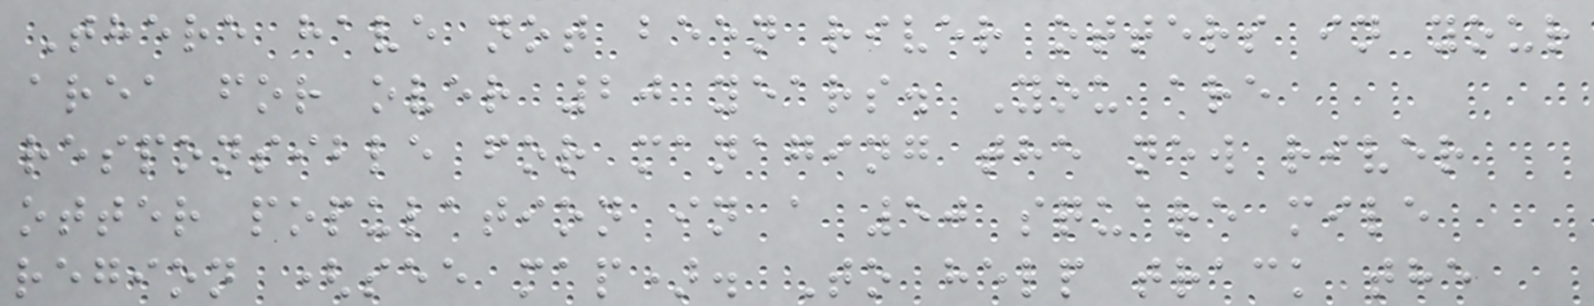There have not been river otters in your
area for over 20 years. You are
responsible for managing the new river
otter population in a 50 square mile
region (see map). To help track the
